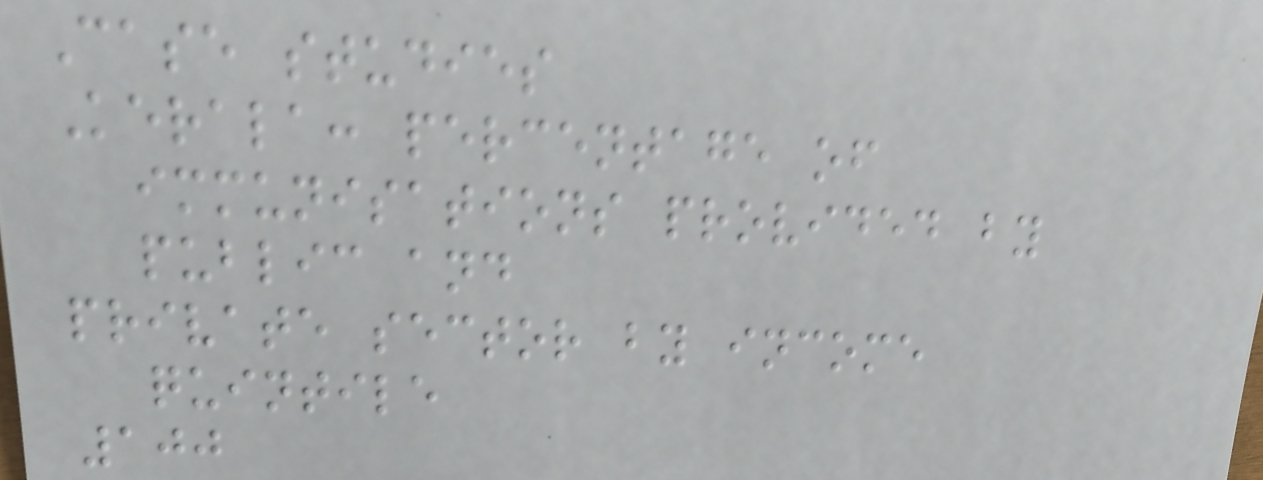Case studies
Kerala: percentage of
immunisations provided by
public and
private sector by income
quintile
100
